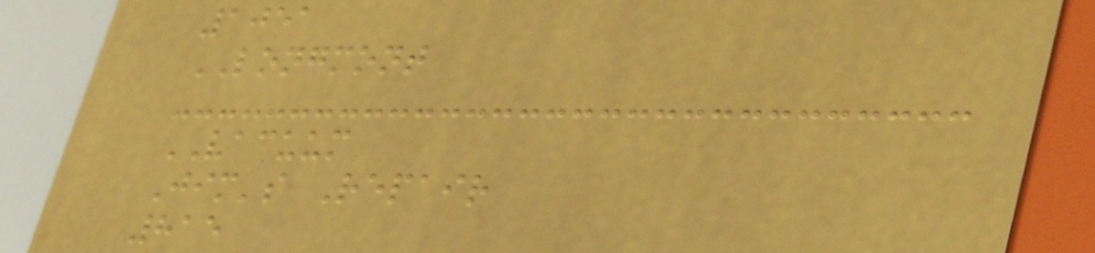1051
LONGMONT
VACUUM
Jim's Repair
815
